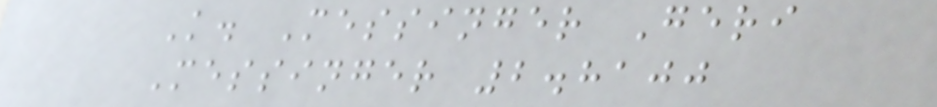K. Messinger Geri
Messinger 2.8100
